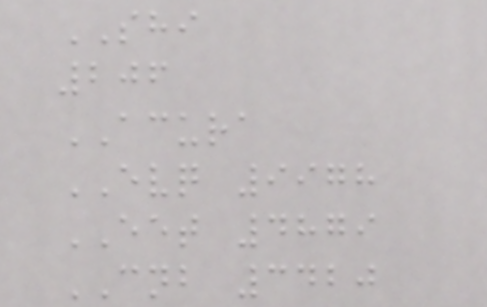SHI
206
ACURA
EVQ 9978
EET 4879
CNB 3420
